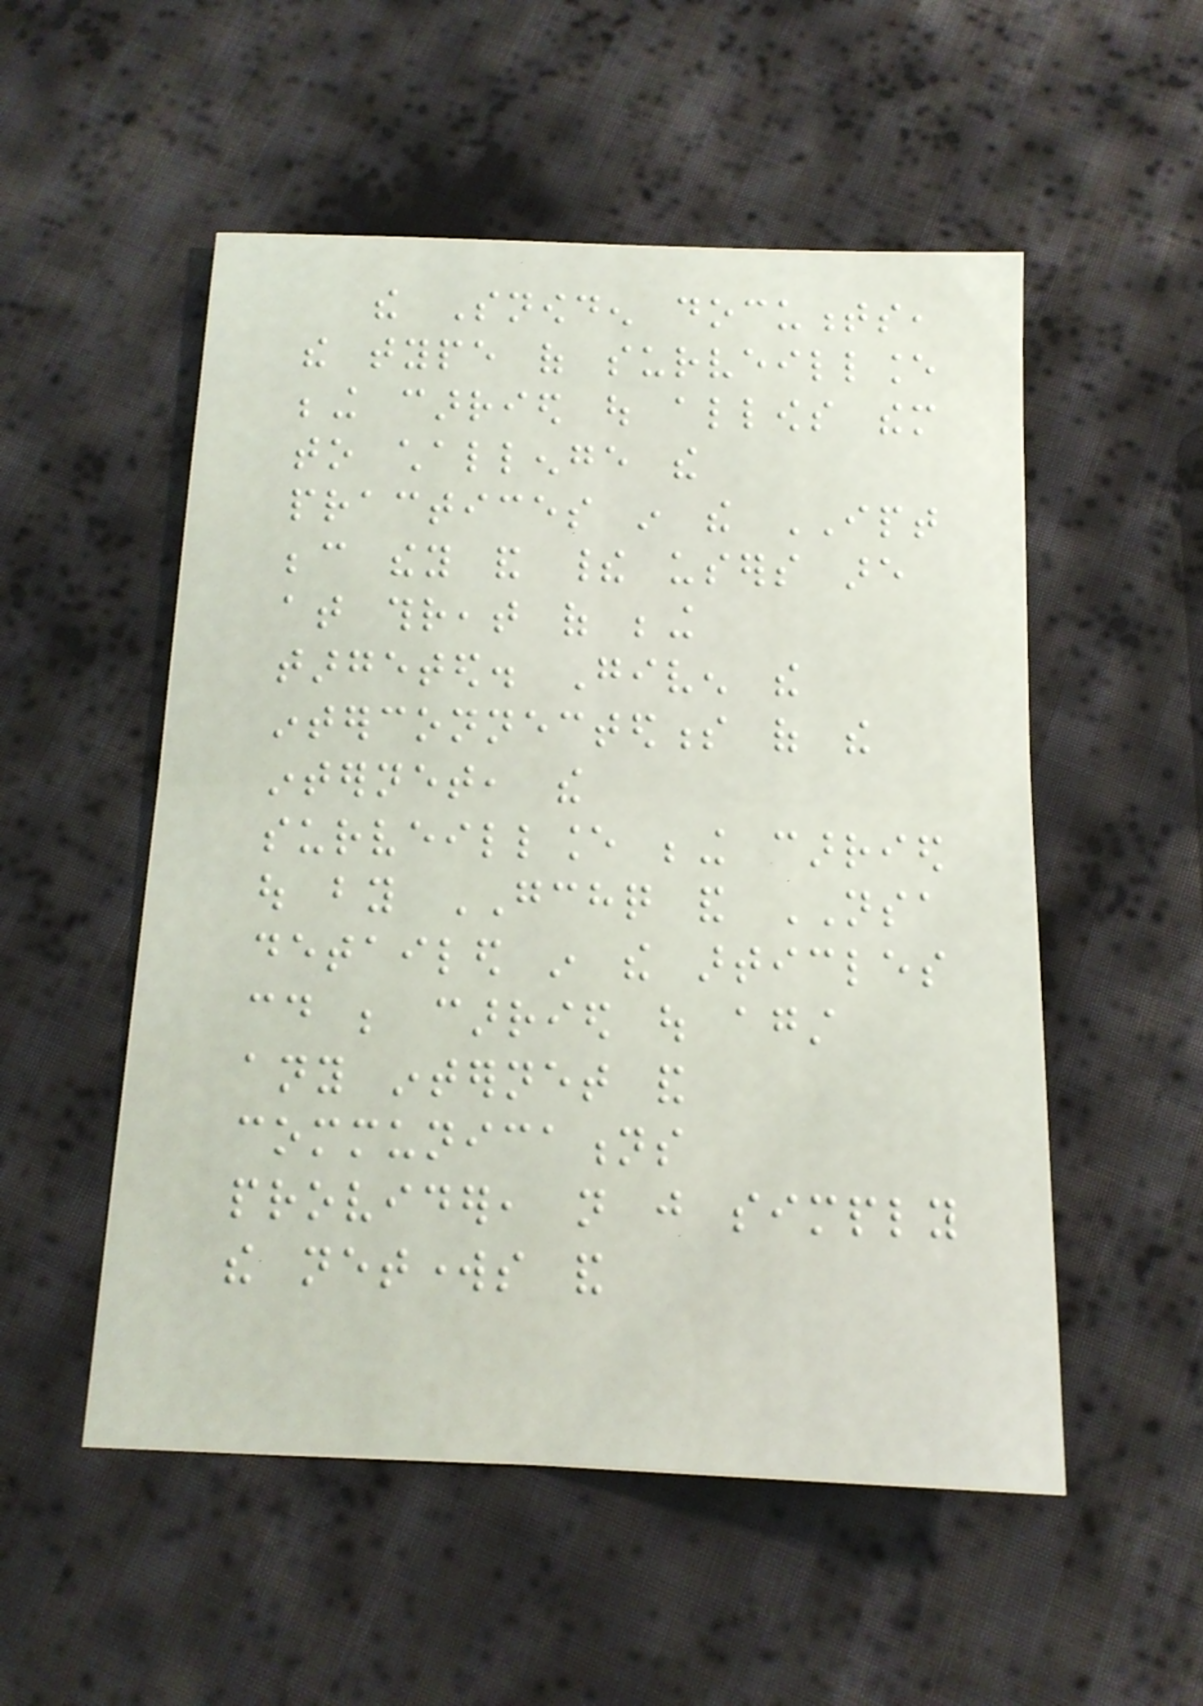the Snowden documents,
the type of surveillance
being carried out allows them
to challenge the
practices in the IPT
because they and their users are
at threat of being
targeted. Given the
interconnectedness of the
internet, the
surveillance being carried
out by GCHQ and NSA
detailed in the articles
could be carried out against
any internet and
communications
provider, not just simply
the networks and
